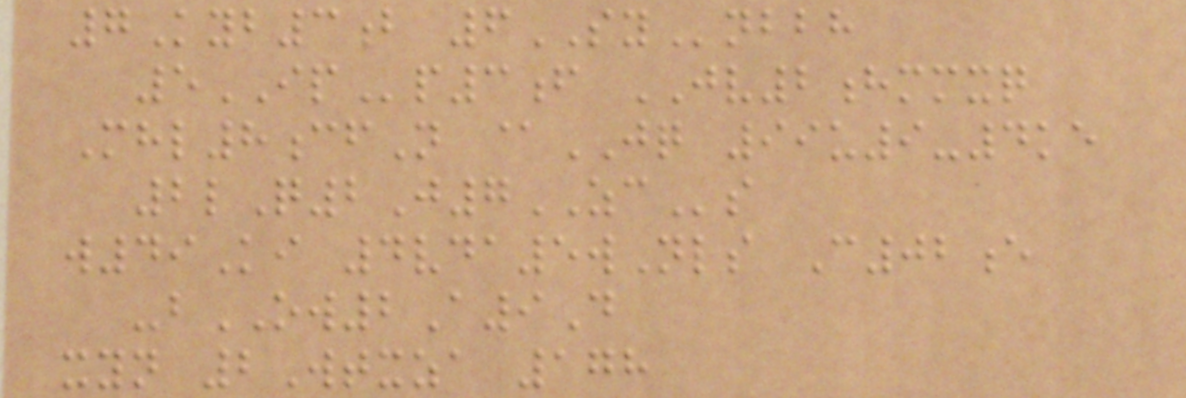7Kyb3b 6SYnbbh
5IPp3f JV2hmmxq
Mhl8cfN @JQ 99u9-4ke
2lQ2J7ZCs
w49Ki 4vda5wNls C02e
-bOW2A9D
xyn 2Wtxza 178
